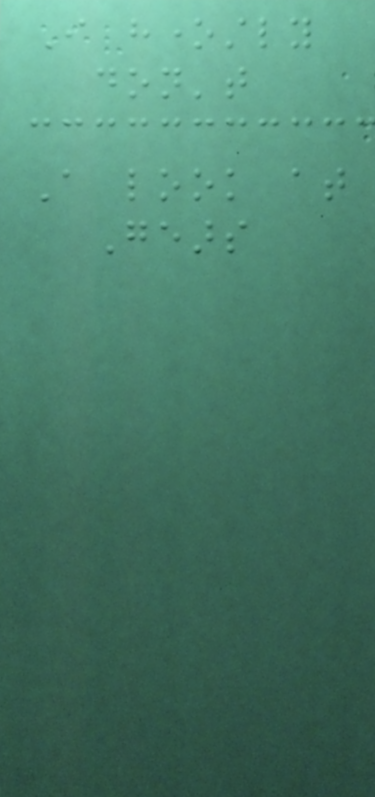I honestly
don't
A look at
Gears
